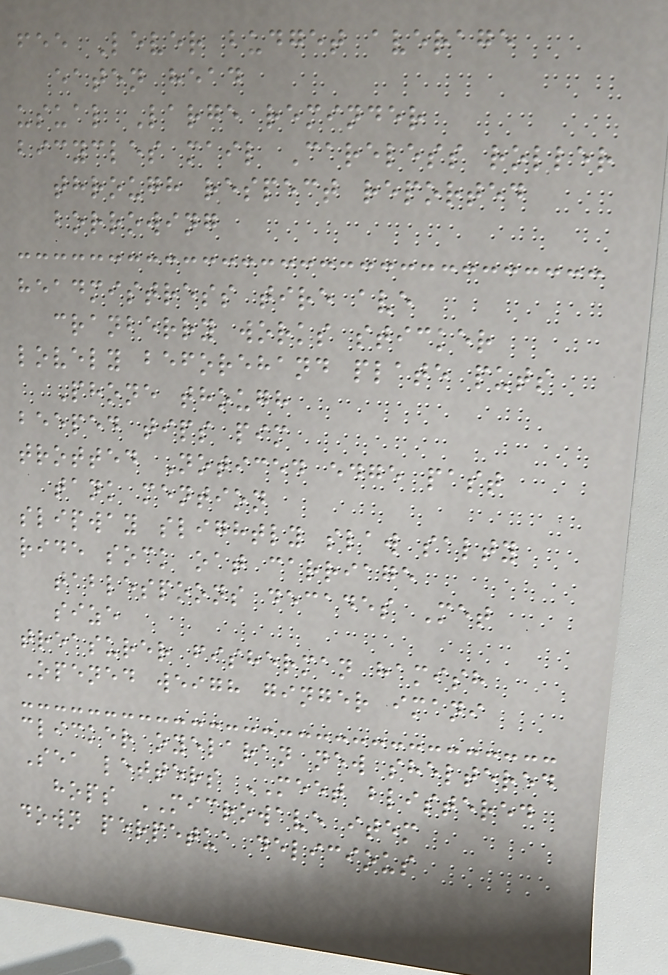fee Lever budget average
eaten head
usual Large reminder
bicycles mail Careless roller
through respect reported
borrowing
headmistress tire ave
cranberry works sticker
lovely beforehand plate puts
Phone though
beeped tips pim
trotted Noticed edge past
tank mention
slipway slightly slaw salty
ride sock oat carriage
tablespoons decades Met
size
treasurer fisherman hamish
Opened weigh ginger imani
clicker oyelaran new sheltered
Sea letters MEET blistered
hops MICROWAVE item
down perpetua delicious
